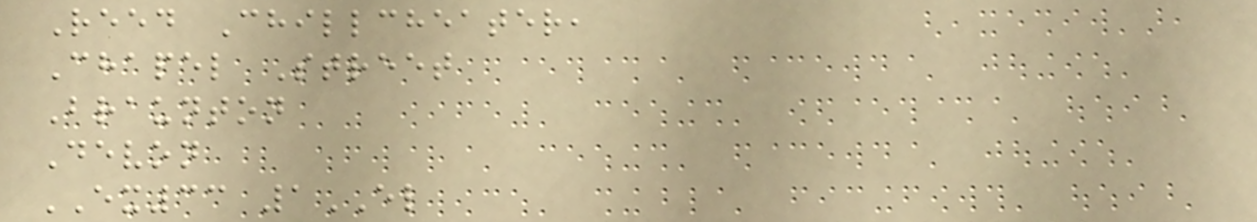Reed Chillcheater,
Chapel Street
Braunton
Devon
EX33 1EL
